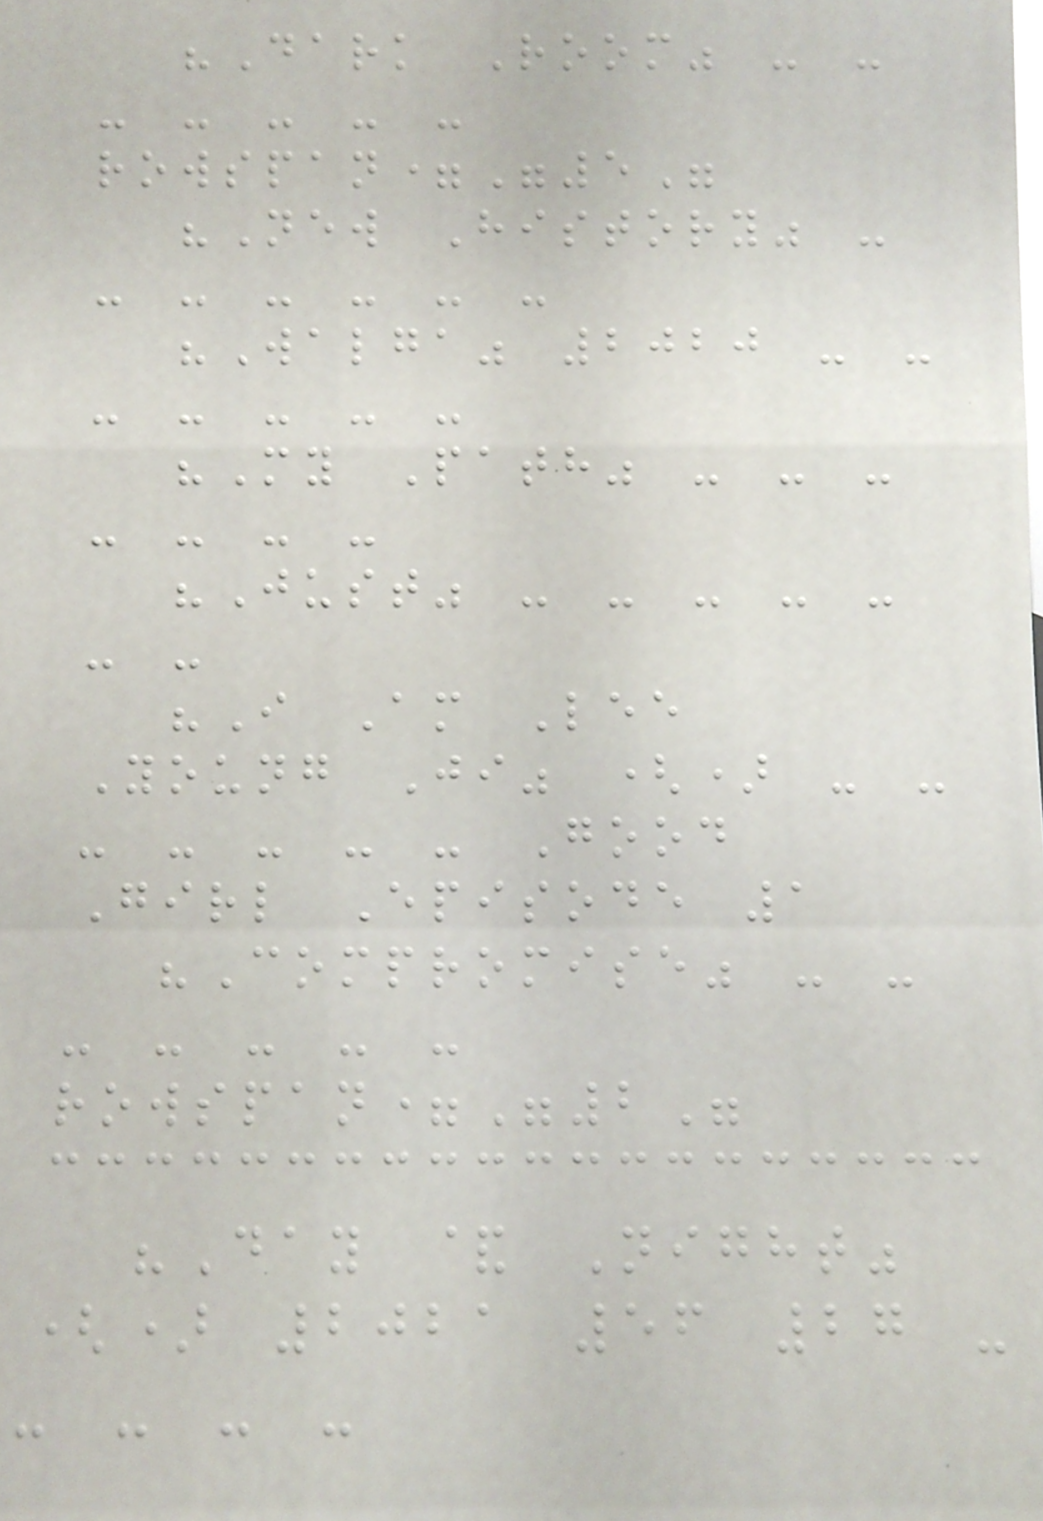"Dark Room" - -
- - - - -
rowspan="5"
"New History" -
- - - - - -
"Walga" 2020 - -
- - - - -
"My Path" - - -
- - - -
"Just" - - - - -
- -
"I Am Lee
Young Ji" () - -
- - - - - Good
Girl Episode 1
"Compromise" - -
- - - - -
rowspan="2"
"Day & Night"
() 2021 56 27 -
- - - -
